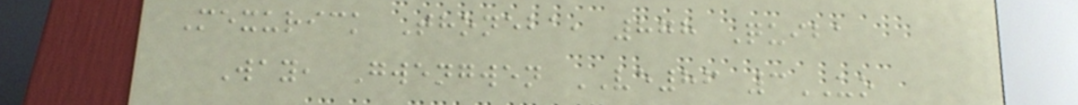Mexurick Thoneba, 878 Quiba
Way, Gwengwen VE86 3UO
